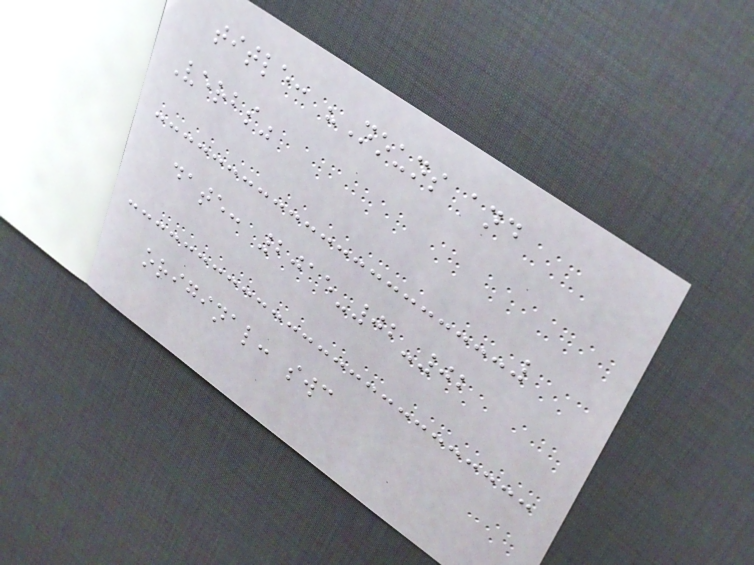title: "Nouns and
Verbs"
date: 2015-02-02
original: swc
